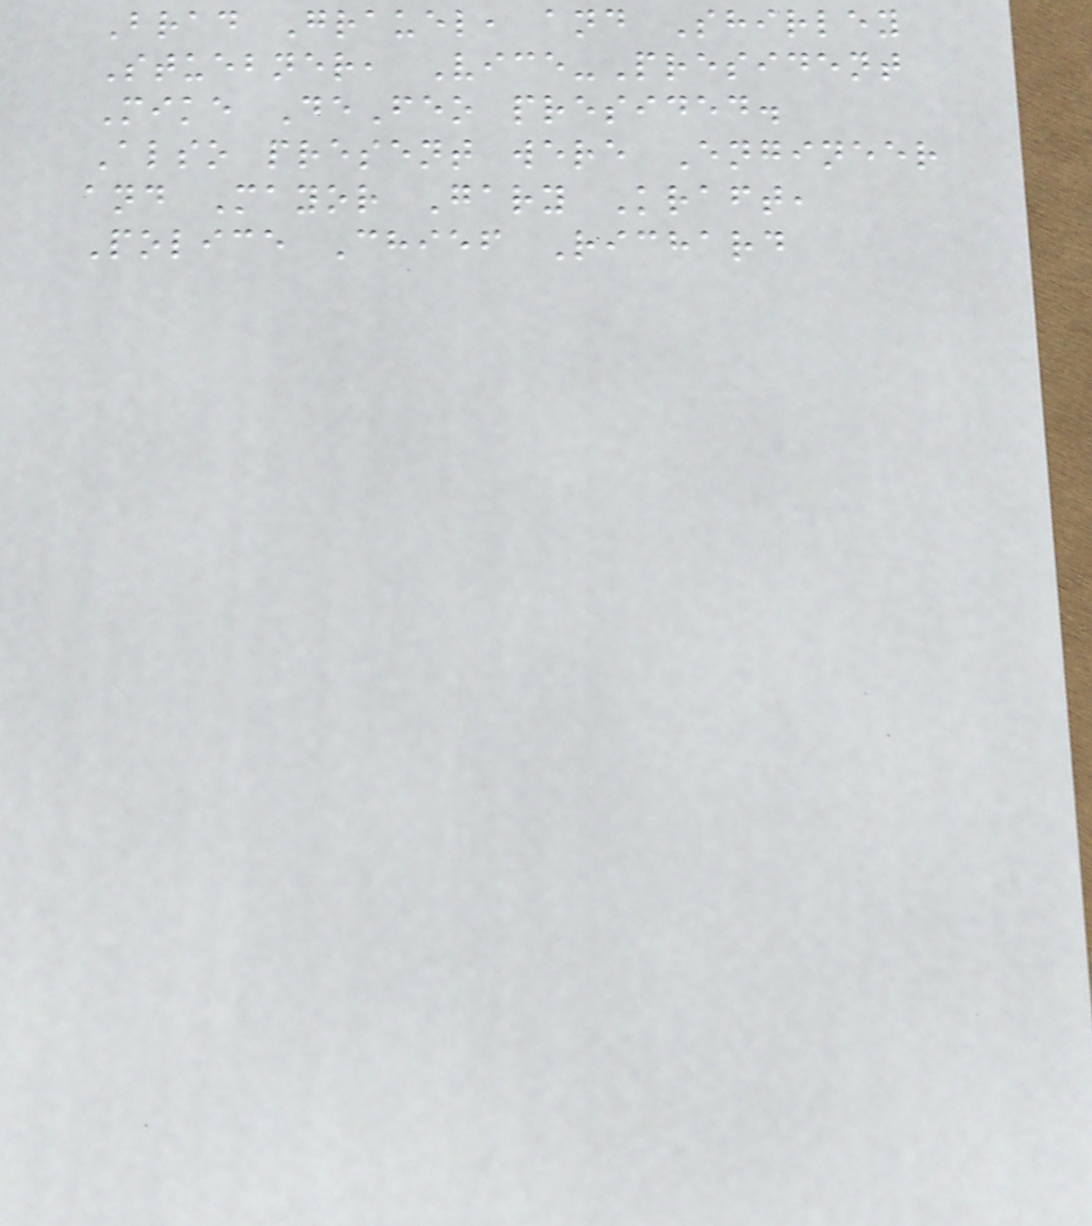Brad Grauel, and Shirley
Stuebner, Vice-President
Mike DeFeo presided.
Also present were Engineer
and Mayor Gary Kraft,
Police Chief Richard
